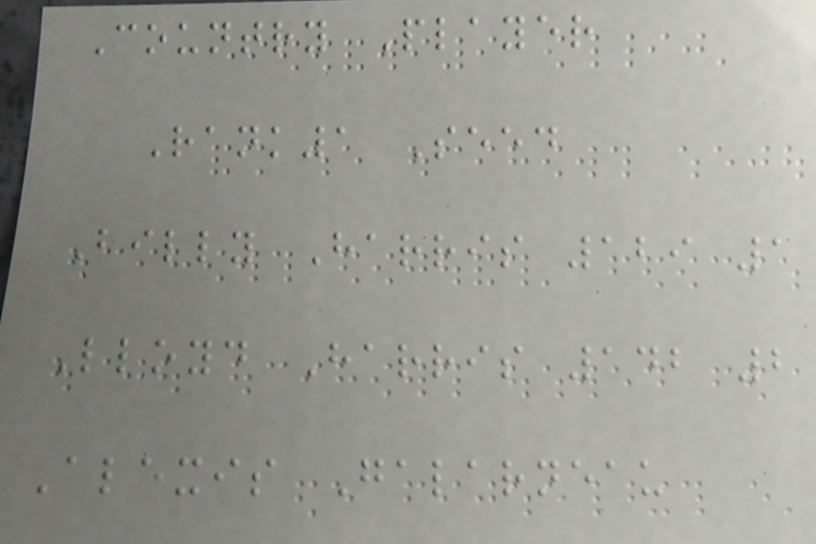Country Player
Rank1 Seed
Billy Harris 129 1
Lloyd Harris 142 2
Alexis Galarneau
